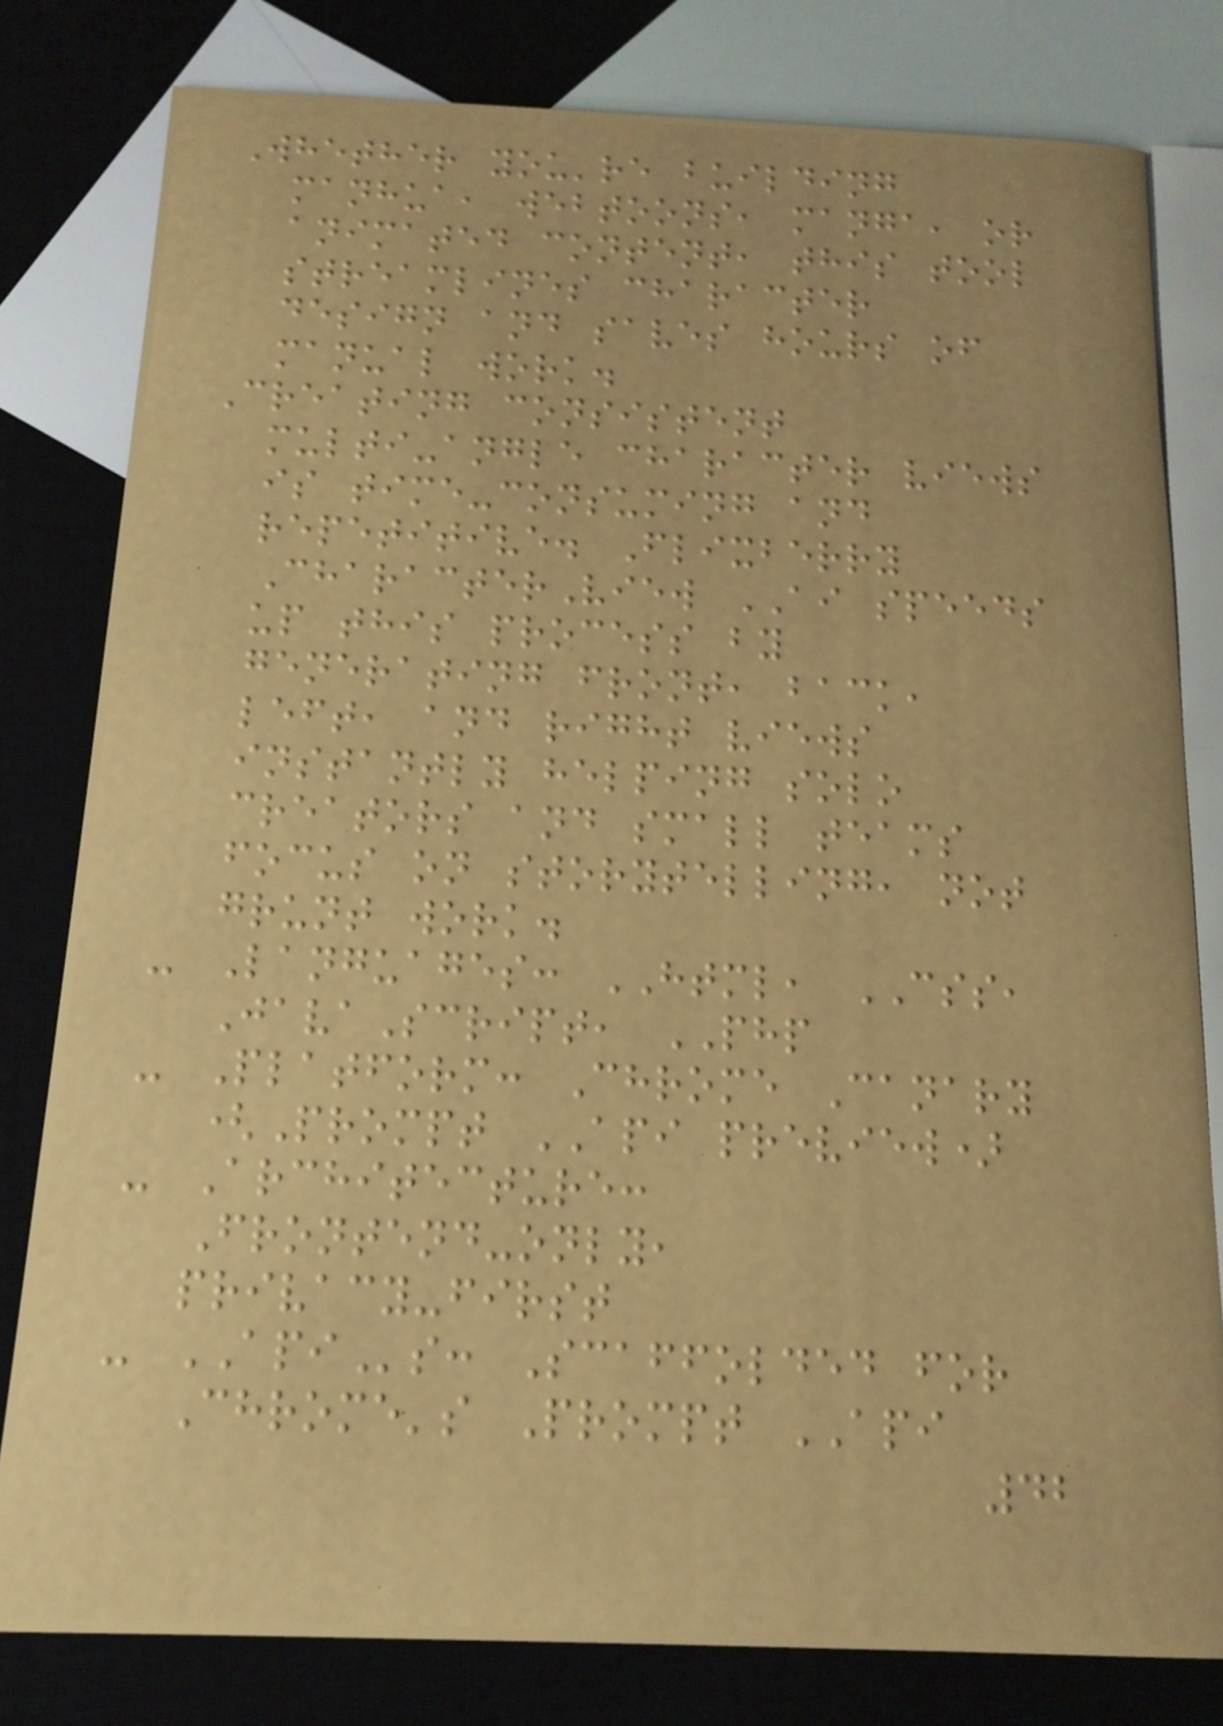Whether you're building
manhua, webtoons, manga, or
animated content, this tool
streamlines character
design and saves hours of
manual work.
Creating consistent
multi-angle character views
is time-consuming and
repetitive. Flixberry
CharacterView AI speeds
up this process by
generating front, back,
left, and right views
instantly helping solo
creators and small teams
focus on storytelling, not
grunt work.
- Languages: HTML, CSS,
JavaScript, PHP
- Platform: Chrome Canary
(Prompt API preview)
- Architecture:
Frontend-only,
privacy-first
- APIs: Scaffolded for
Chrome's Prompt API
42
